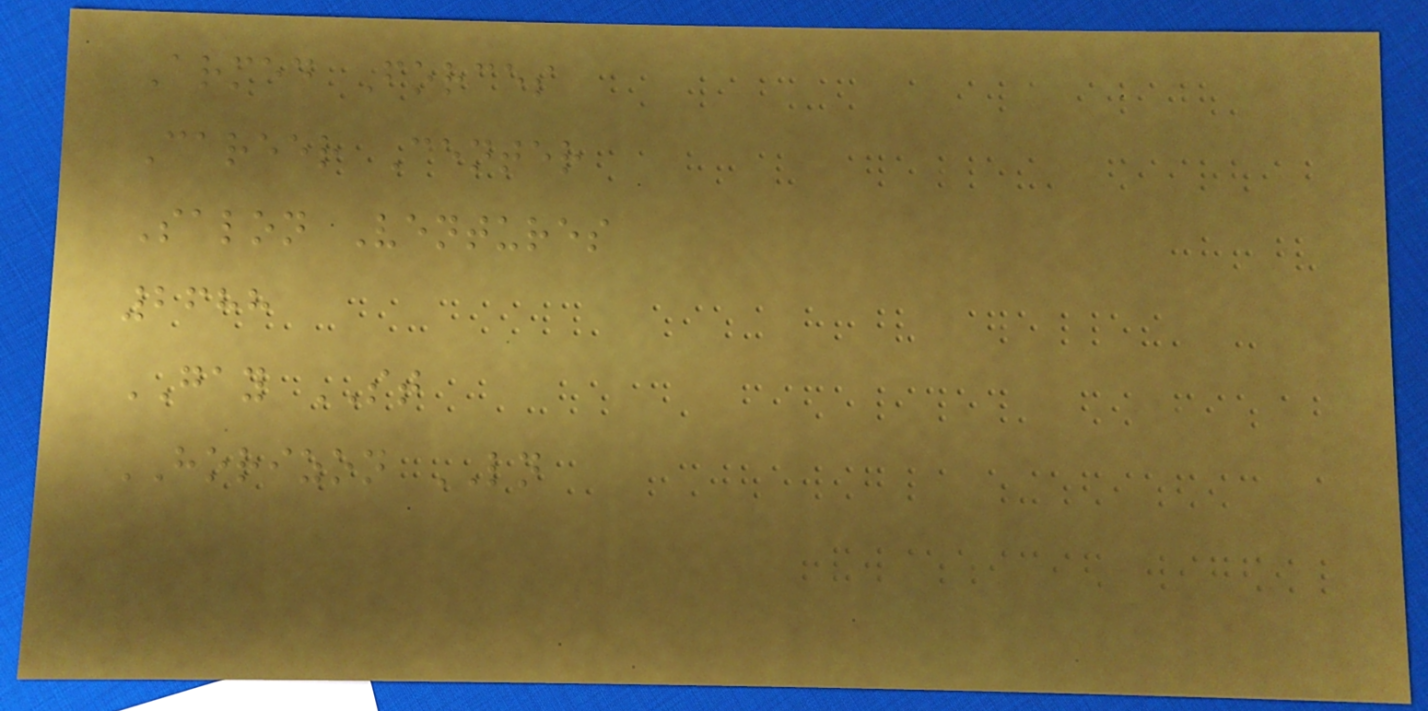Armed Forces
Career Center
Salon Ventures
2688
GAY ST
HORIZON LN
